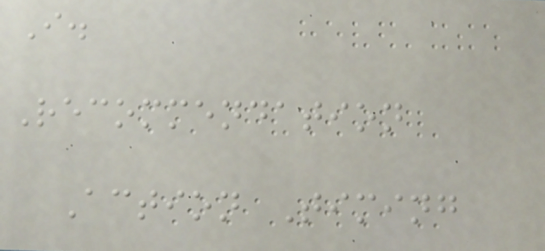I.
Recommendation
Action Timing
